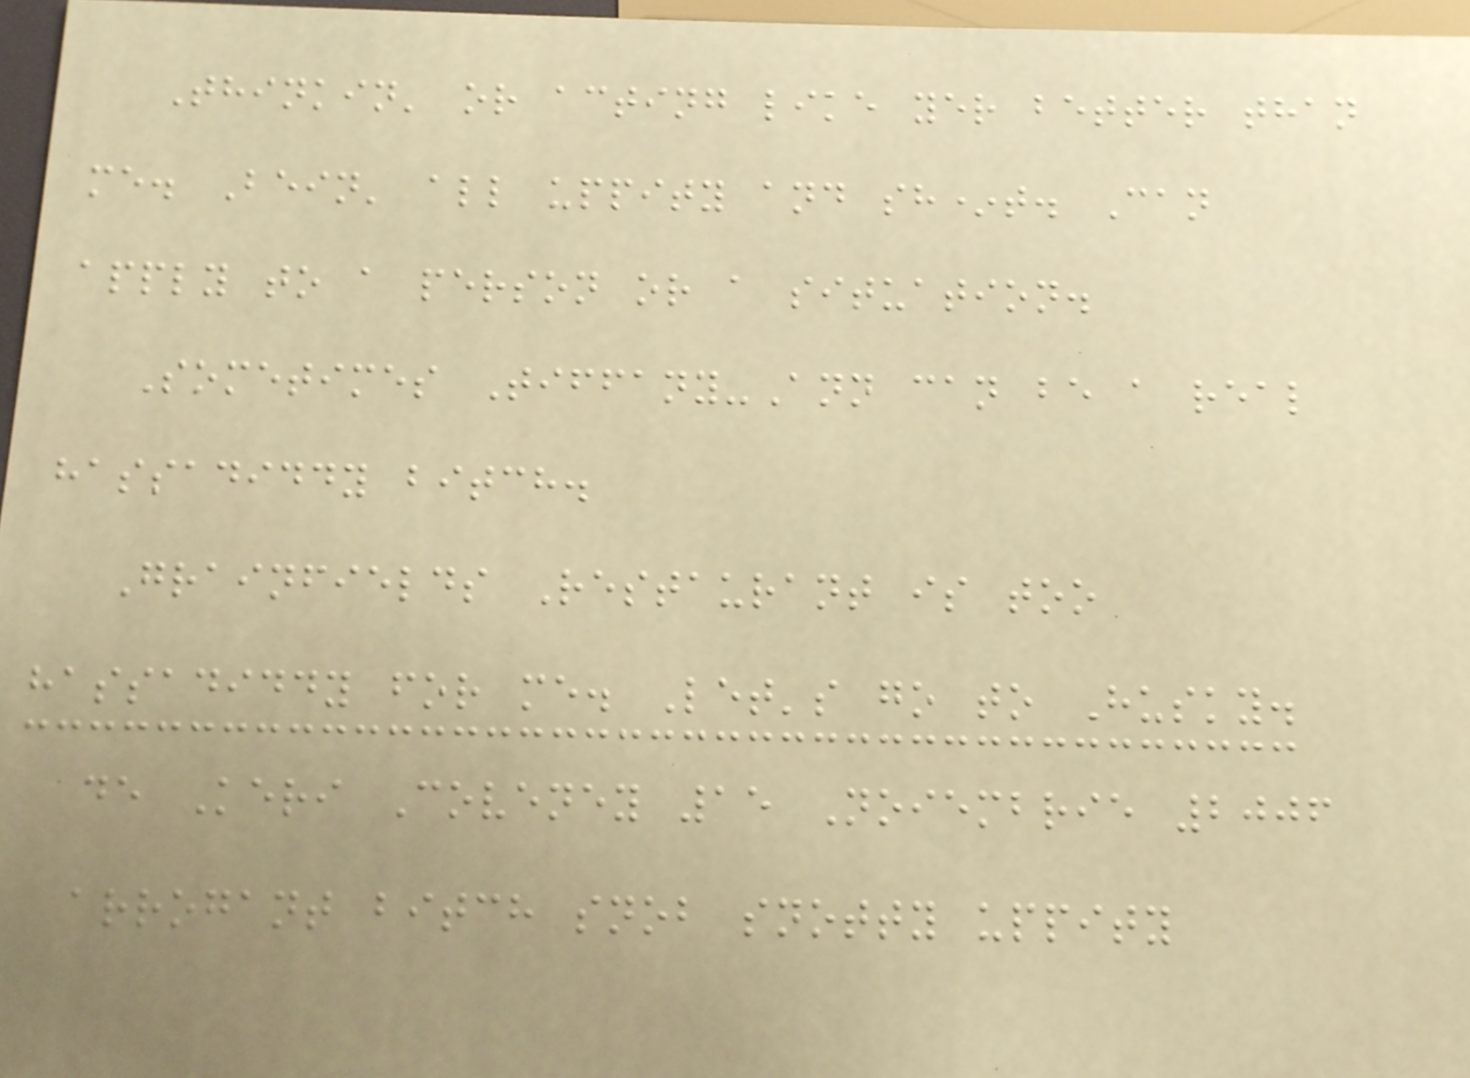Thinkin' or acting like yer better than
me. Bein' all uppity and sh*t. Can
apply to a person or a situation.
Sometimes Tiffany-Ann can be a real
hassadiddy bitch.
Grainfields Restaurant is too
hassadiddy for me. Let's go to Husky.
de Keri Coveney 15 Noiembrie 2006
arrogant bitch snob snotty uppity
